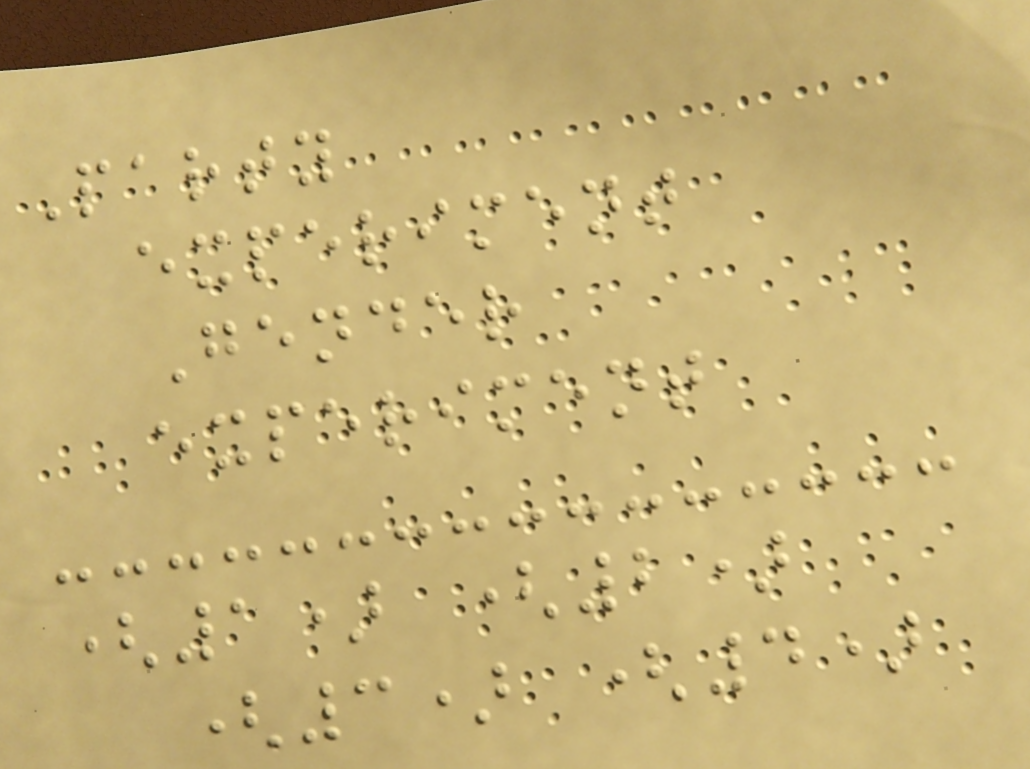Party
experiment
Gender
experiment
(1) (2)
(3) (4)
